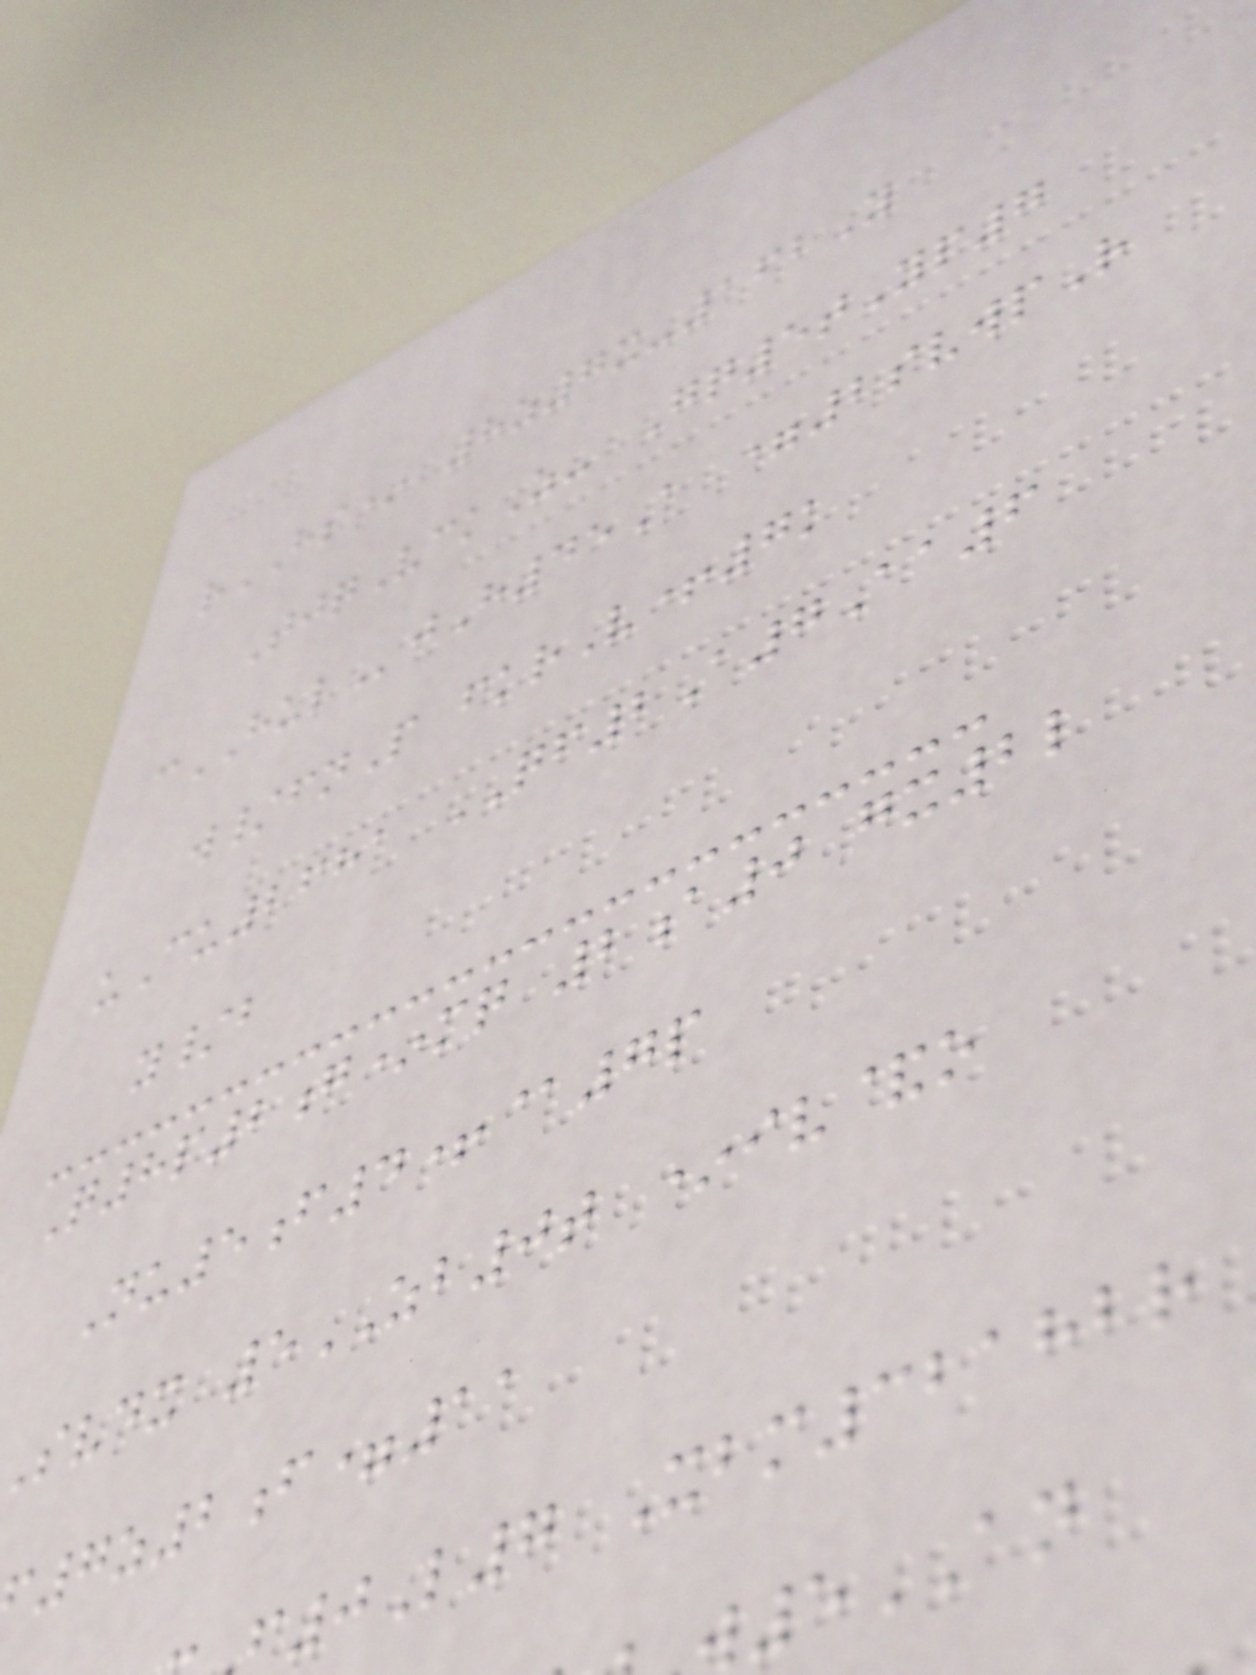rHS* 8z7x-162Y
TjqVckZ- Gq5tYp7
cHULjH45A =2svwpR
w/fnP fkrV+7k
uCu2681 QF2A7Aa6
y/b
Q8p2g*mq 2a0 gx2l
Nu5f4+@7p
svdx 5ZB0t *iv&o
7z2f=11
0L7 Xbm32182r
5AN
